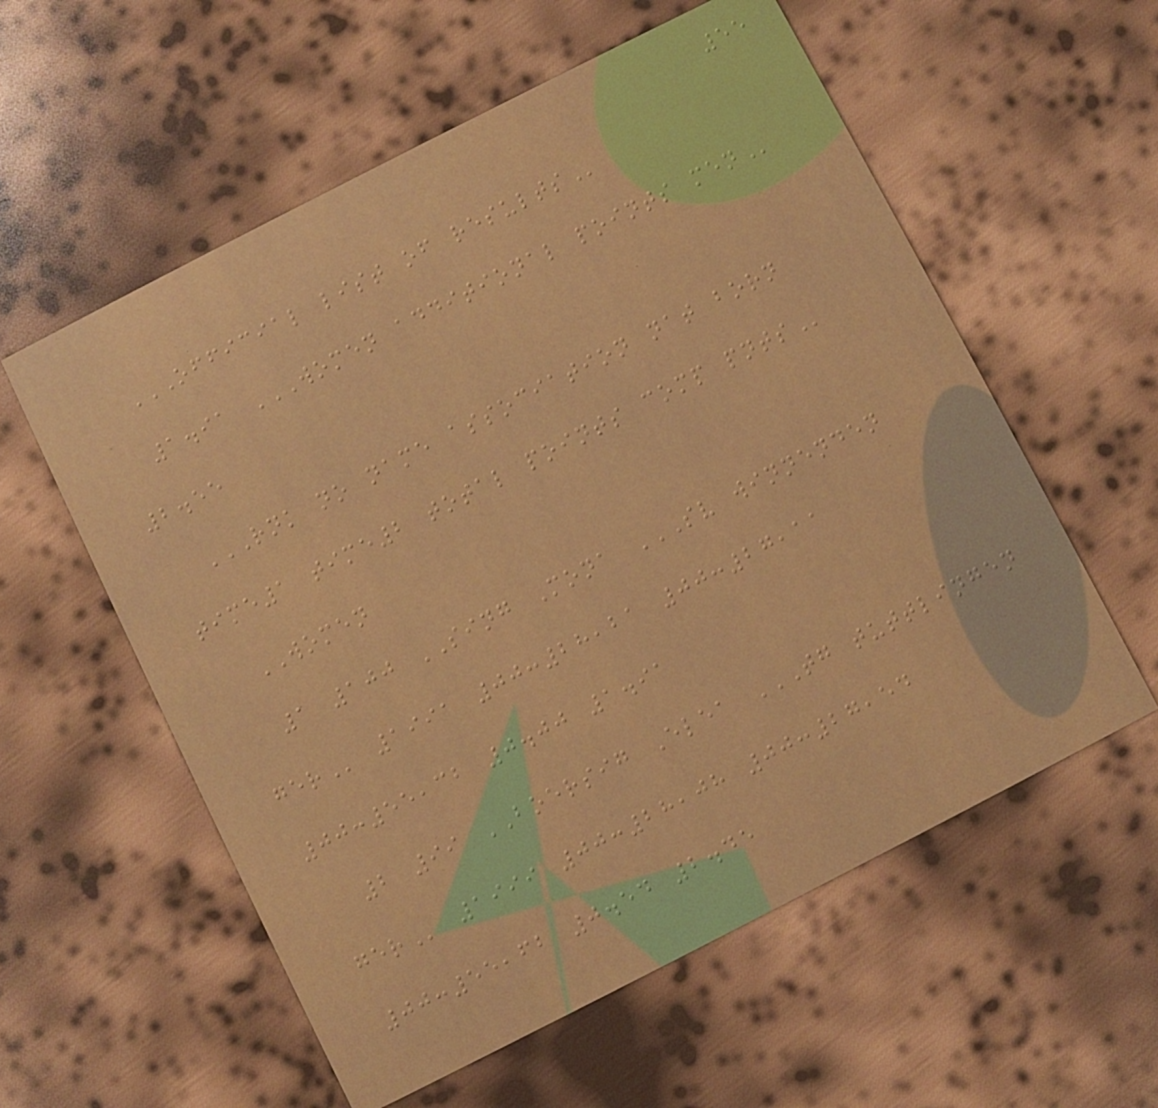55
OFFICIAL LIST OF RESULTS
1.91 WOMEN ADDITIONAL POINTS MEN
2.55
RNK NO NAME ASSOCIATION NAT BORN
TIME1 TIME2 TOTAL POINTS COMP PNTS
WOMEN
1 100 SING Mona SV WINNENDEN
GER 1991 00:28,21 00:27,11
00:55,32 0.00 1.91
2 99 BOERSIG Elea TG TUTTLINGEN
GER 1999 00:28,08 00:27,54
00:55,62 0.54 2.45
